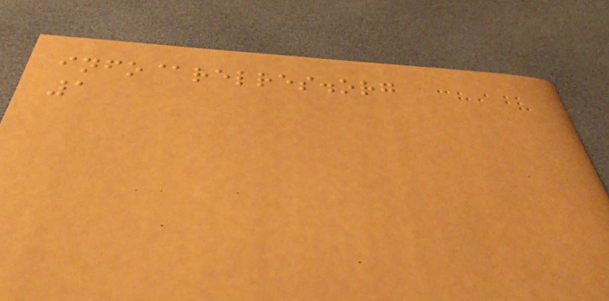info@relres.org
1
